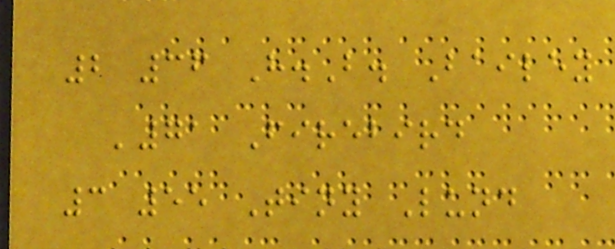2 36 H.B. Bailey
'71 Firebird
3 55 Tiny Lund
